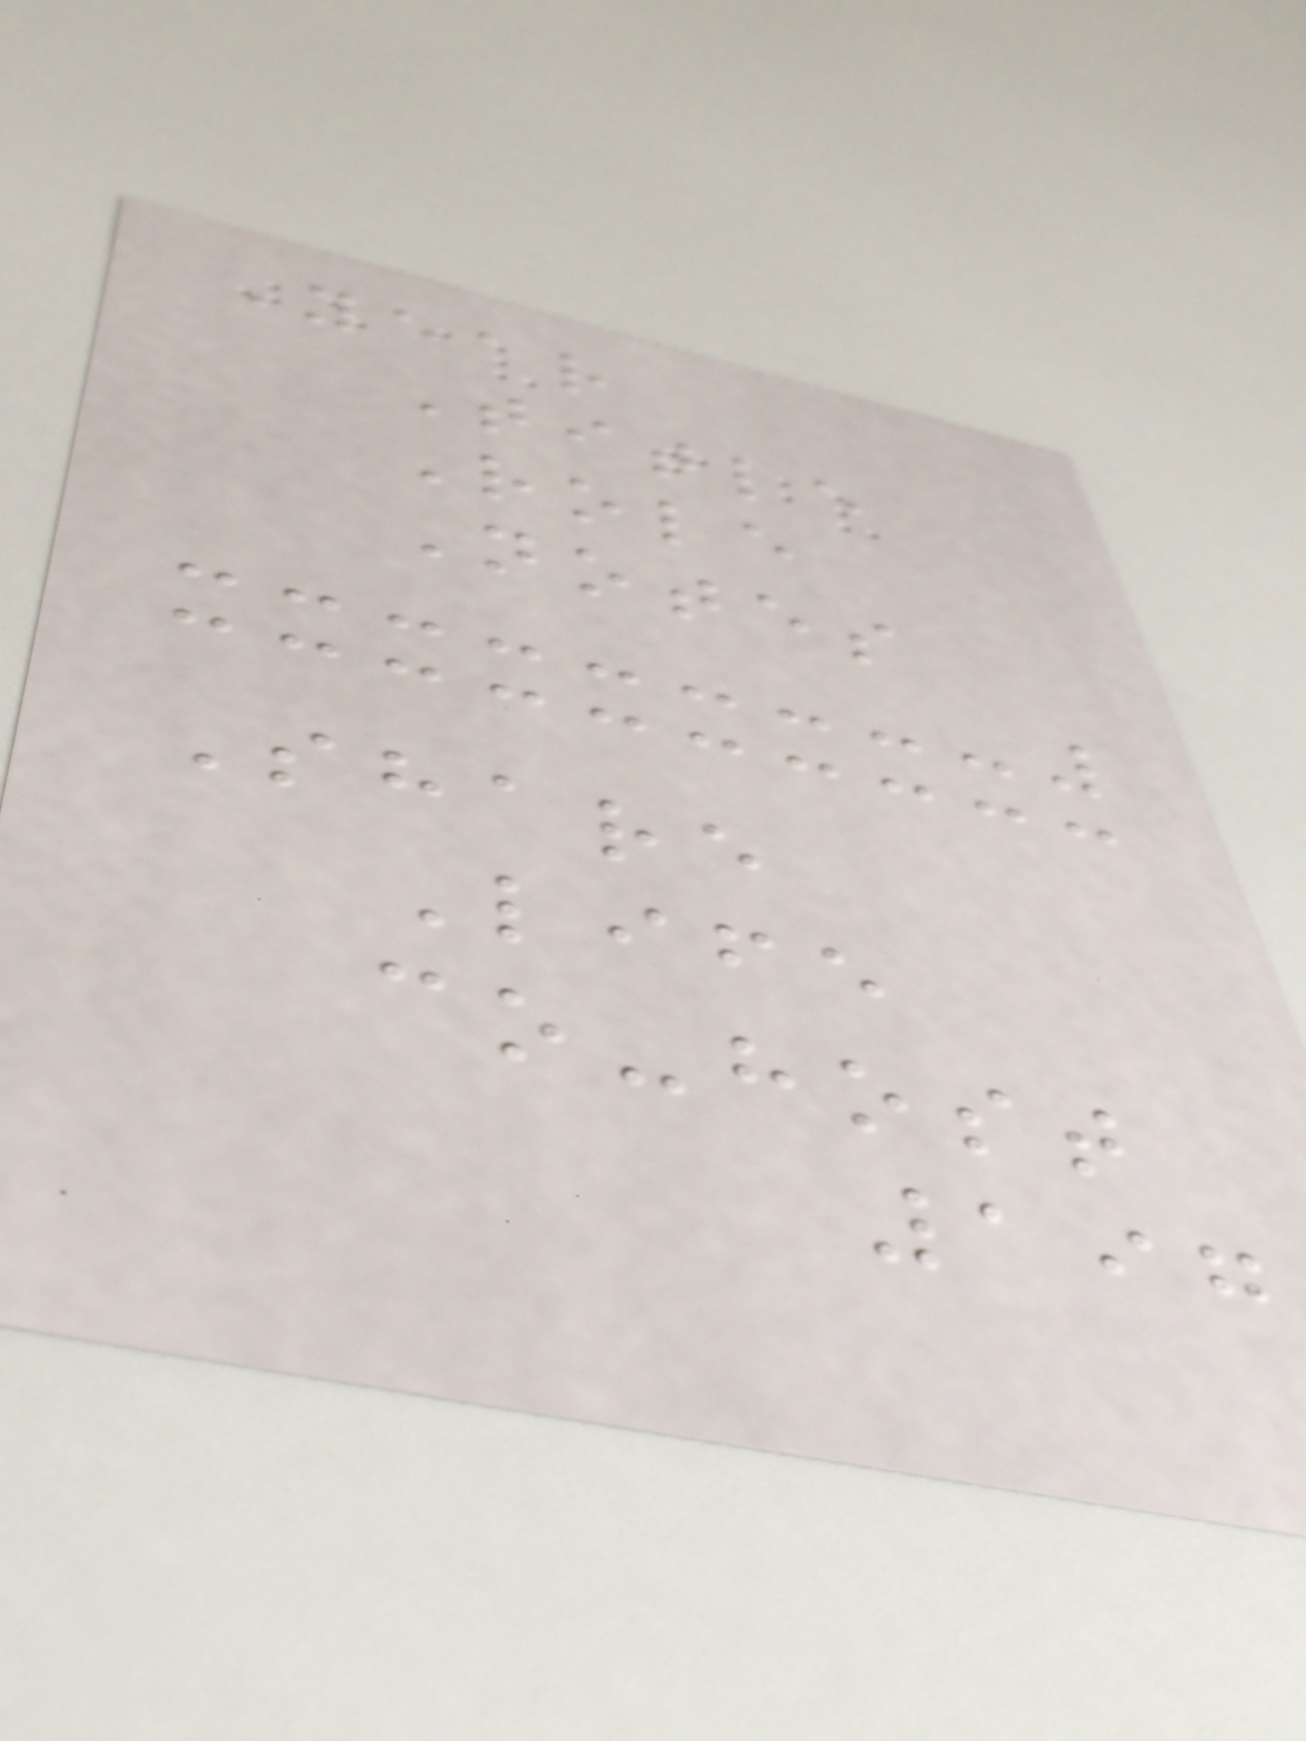Year
Title
Role
Notes
Share
Life
co-host
197
